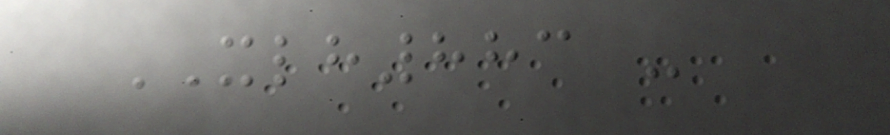XLH883 -
